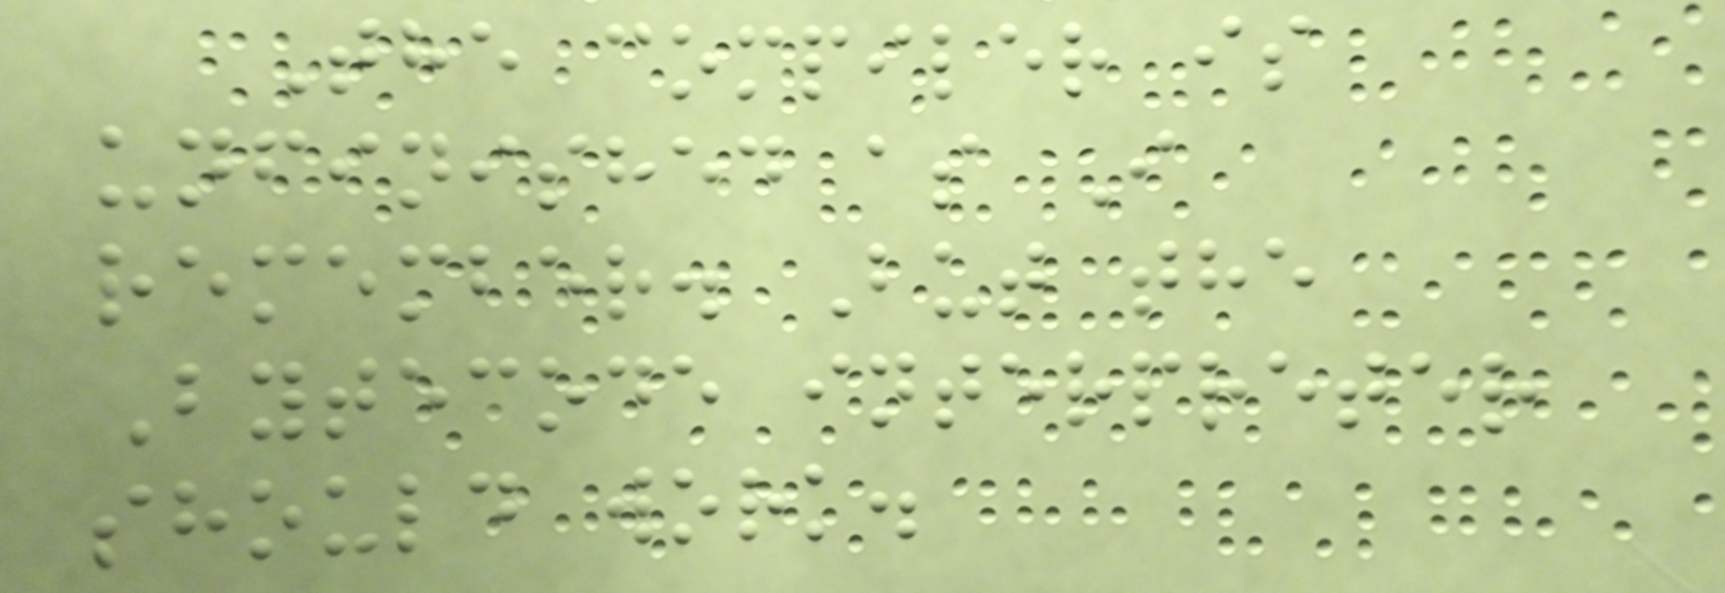The compiler is
unfinished as I
remember. But the
Bytecode interpreter
should work.
